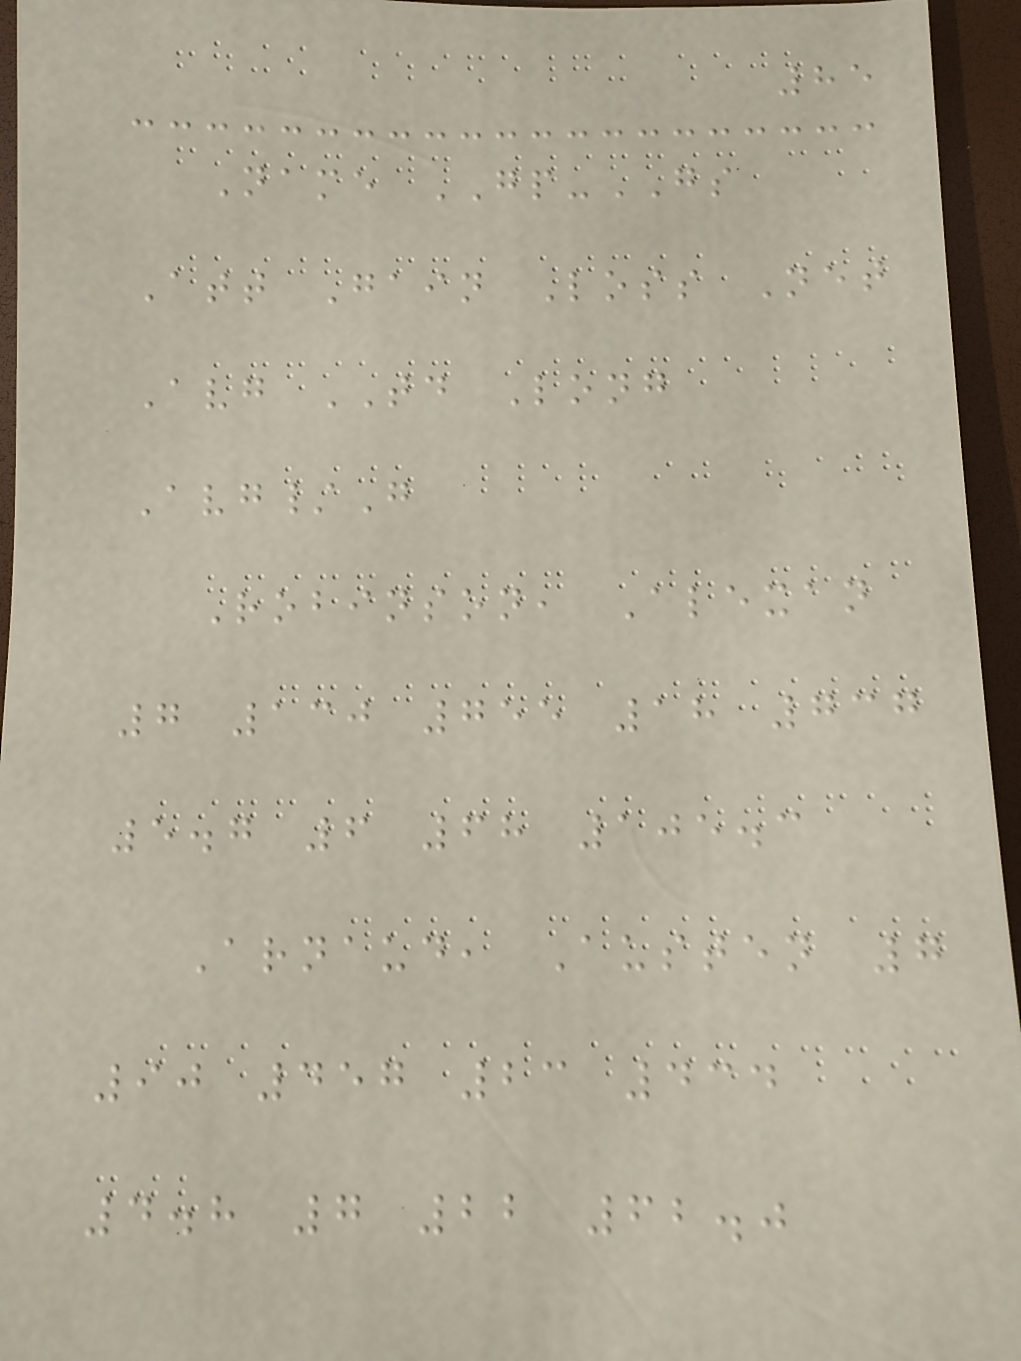85
Name GP-GS
Att Gain Loss Net
Avg TD Long
Avg/G
Robinson, Alexan
7 130 755 18 737
5.7 6 68 105.3
Arnaud, Austen 7
90 457 23 434
4.8 7 22 62.0
